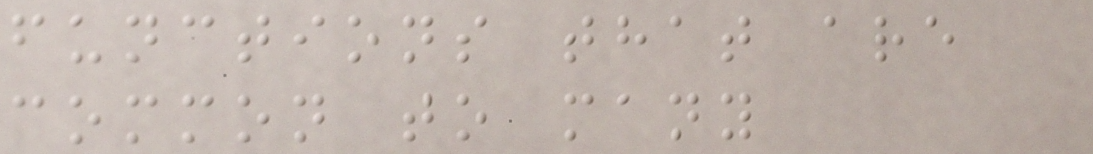functions that are
common to many
